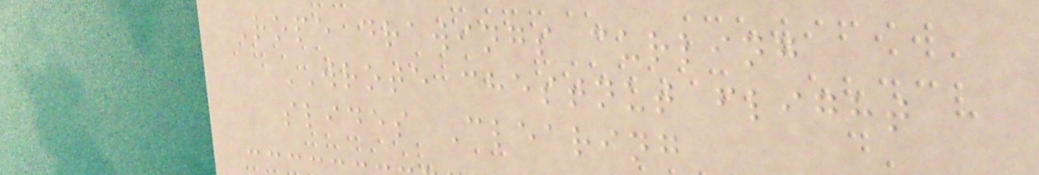Rope drawings curling
WROTE chestnut flight
slides Clearing
